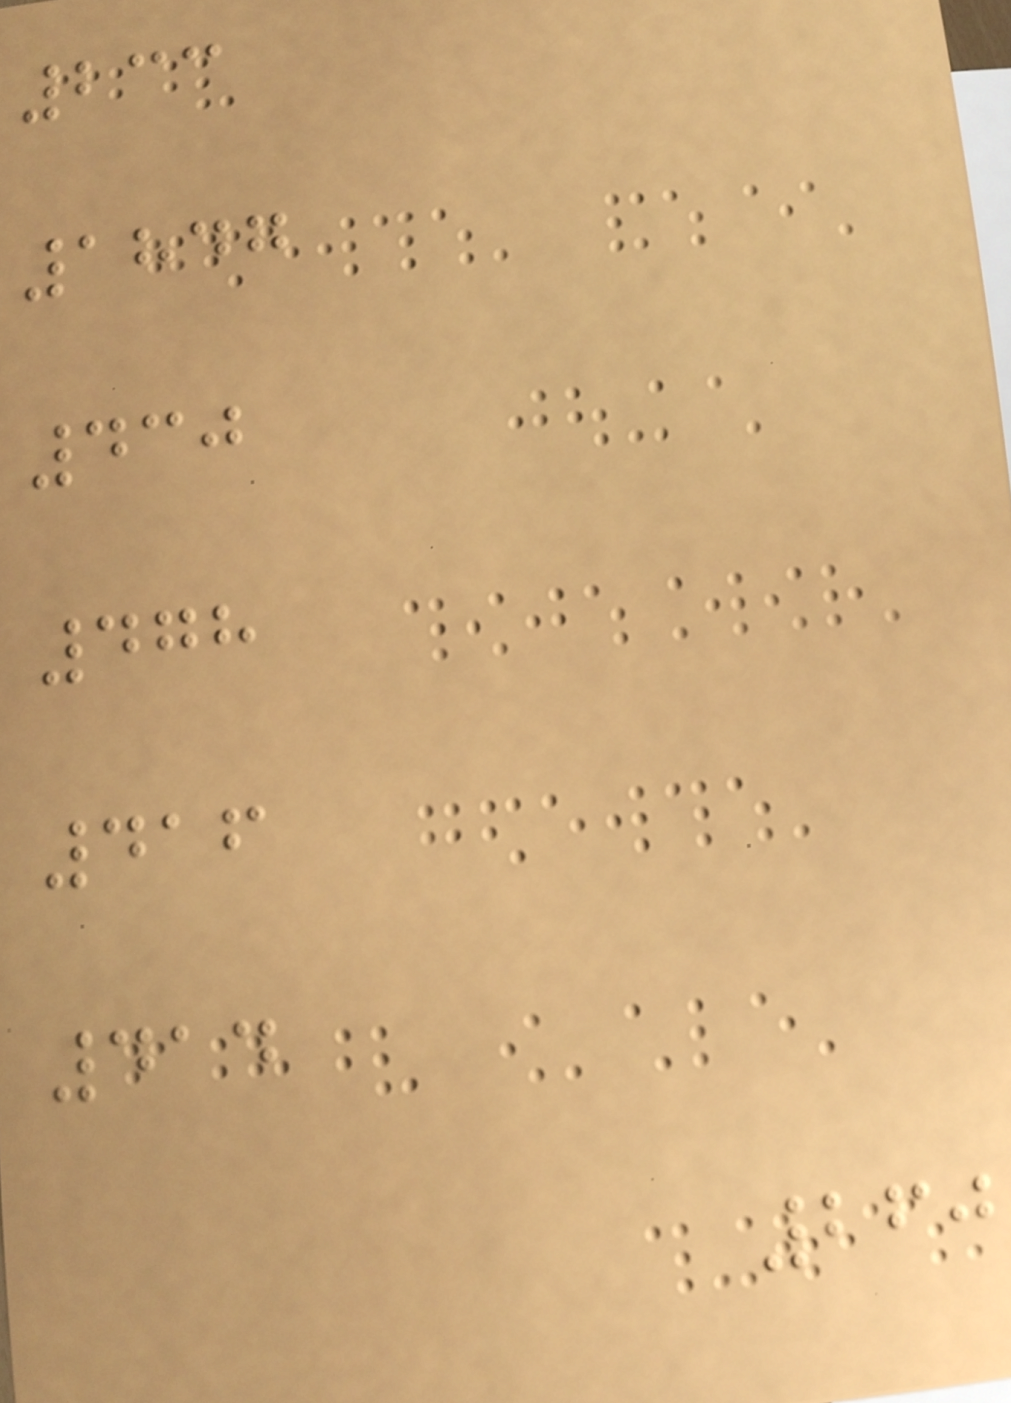233
1847
430
478
416
414
260
